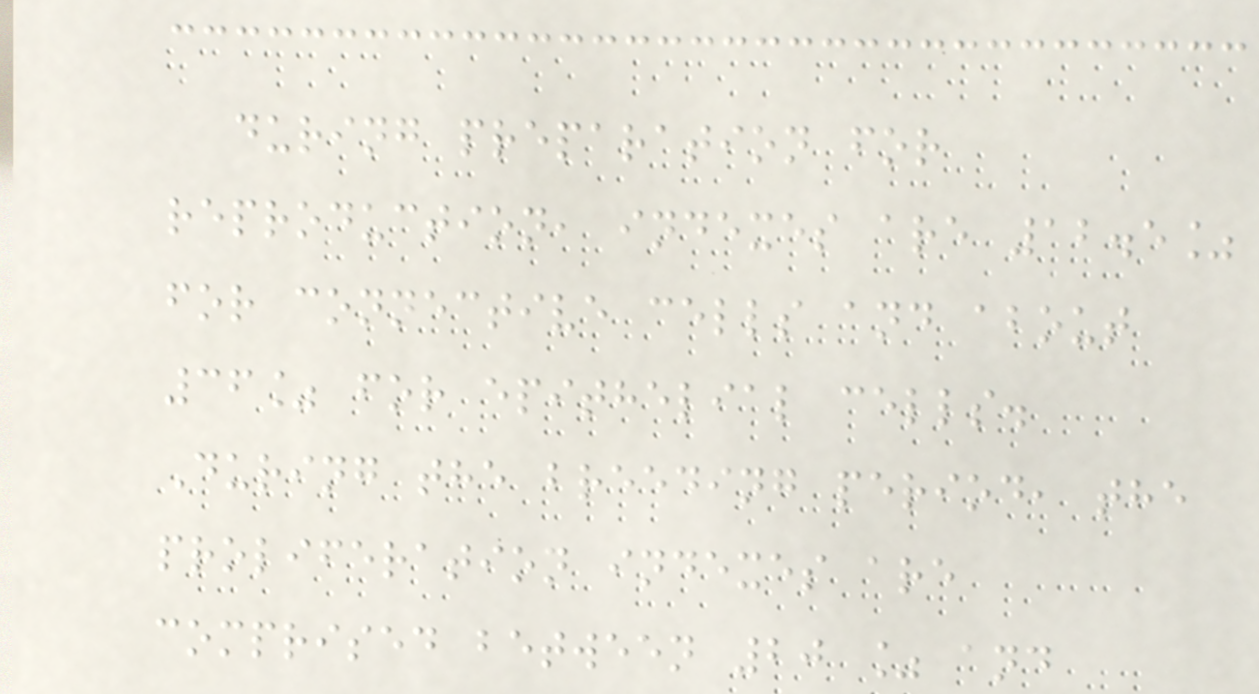during preparation for
reproduction, indexes are 12.5%
for connective cells and about
36% for epithelial cells.
During the breeding period, the
proliferation indexes are
comprised between 20 % and
